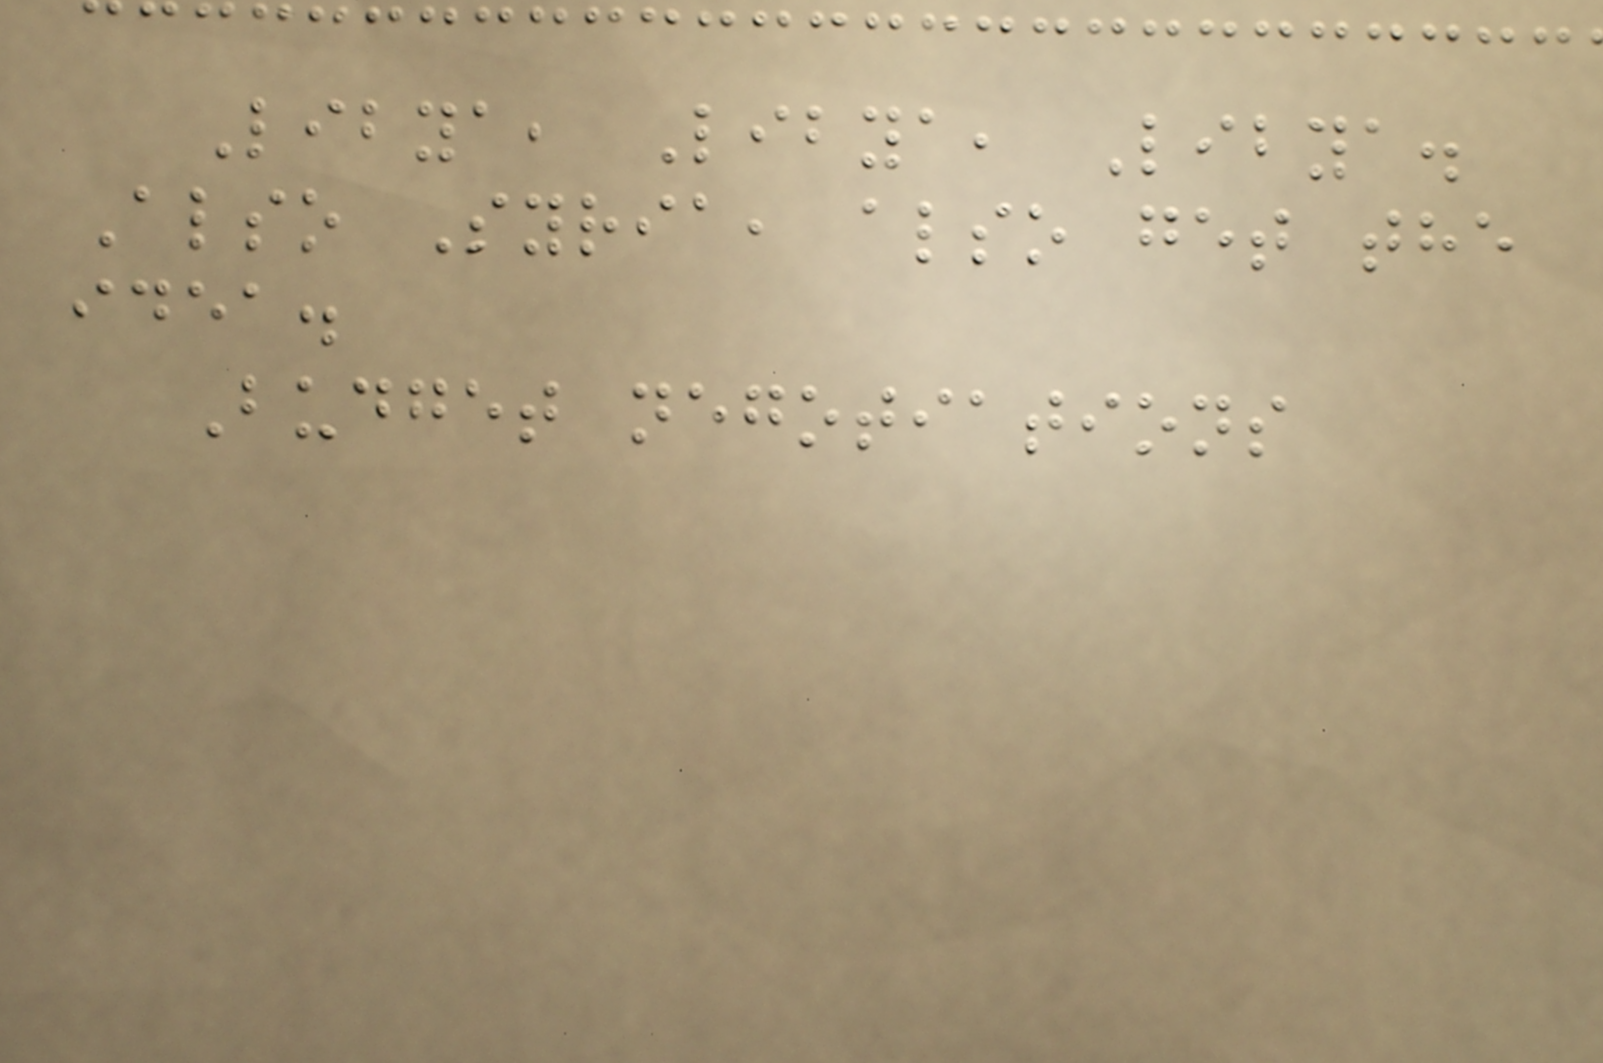Libya, Libya, Libya.
Also Syria, also get the
idea.
Budget negotiations
